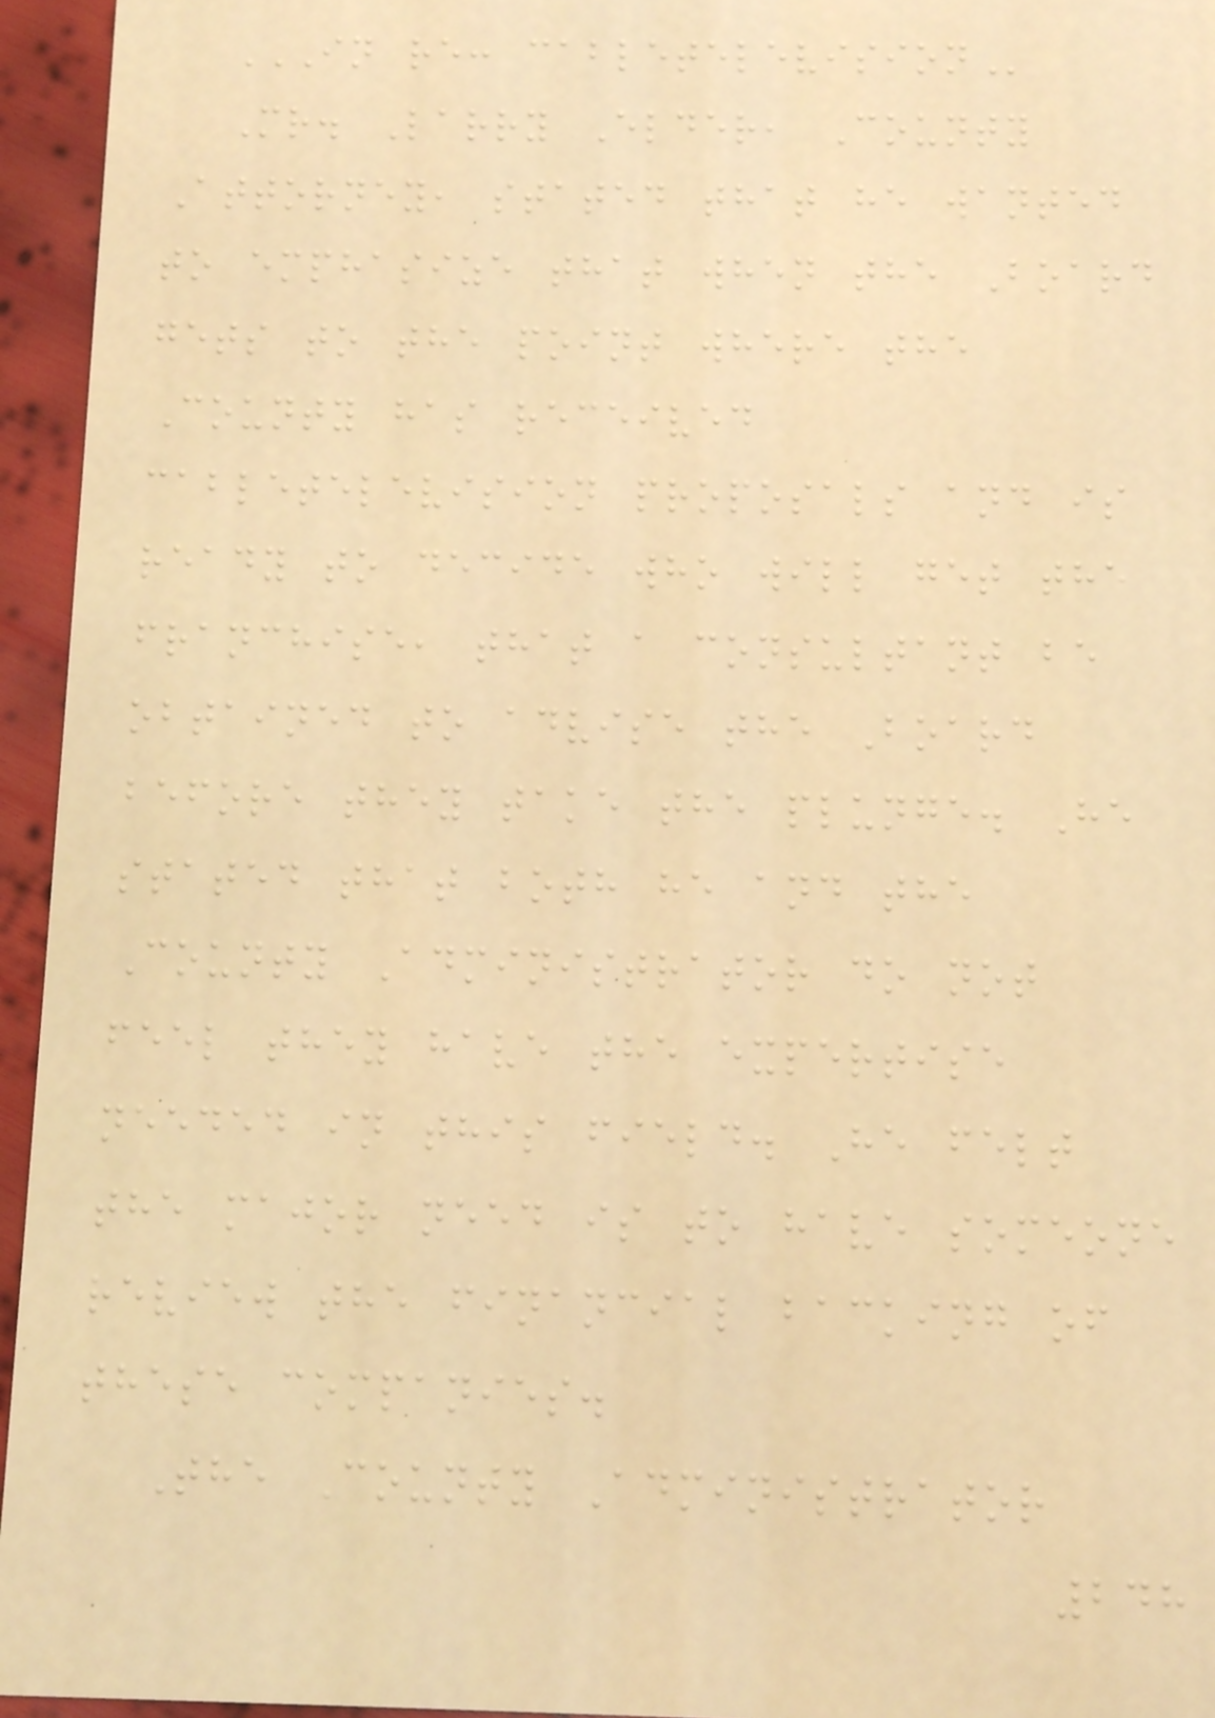IN RE: CABLETELEVISION
Mr. Larry Elder, County
Attorney, stated that he wanted
to emphasize that when the Board
gets to the point where the
County has received
cabletelevision proposals and is
ready to decide who will get the
franchise, that a consultant be
obtained to advise the Board
before they take the plunge. He
stated that both he and the
County Administrator do not
feel they have the expertise
needed in this field. He felt
the major need is to have someone
review the financial backing of
these companies.
The County Administrator
248
